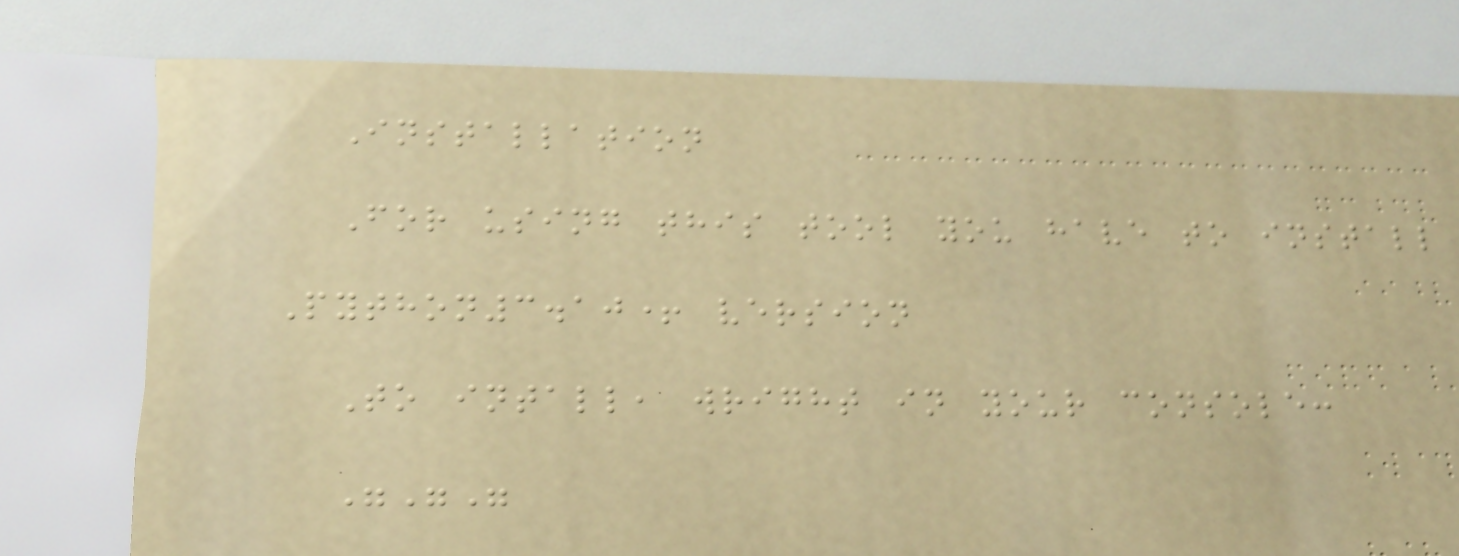Installation
For using this tool you have to install
Python3.10+ version
To intall, wright in your console:
"""
